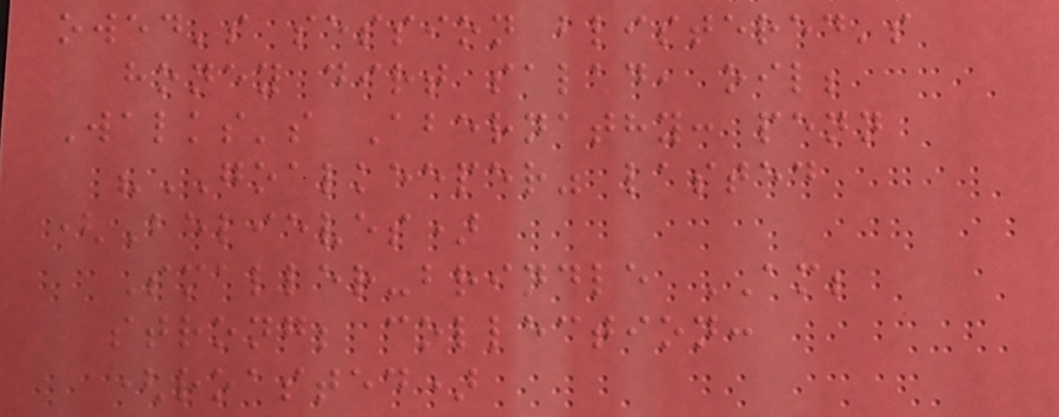owed's session blistered's
honey dirt salad, oil;
Walks's Abernathy: penn
"GOALKEEPER" lasted
(Believes)
Smaller-brindle AM;
strong; collection:
(roasted)
